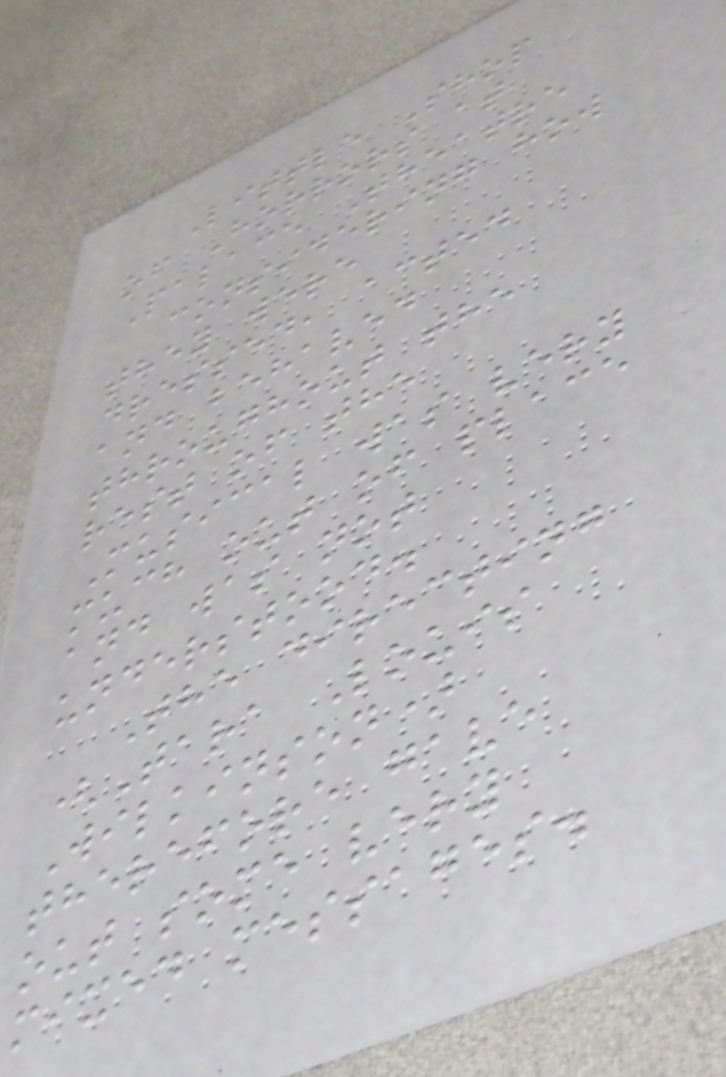Little Shop
of Horrors at
Palace Theatre
considering how
they were
dressed, acted
and behaved
throughout the
rest of the
Musical was very
much out of place
and was not
understood.
The directing
(Tara Louis
Wilkinson)
therefore gave
out some very
mixed messages.
